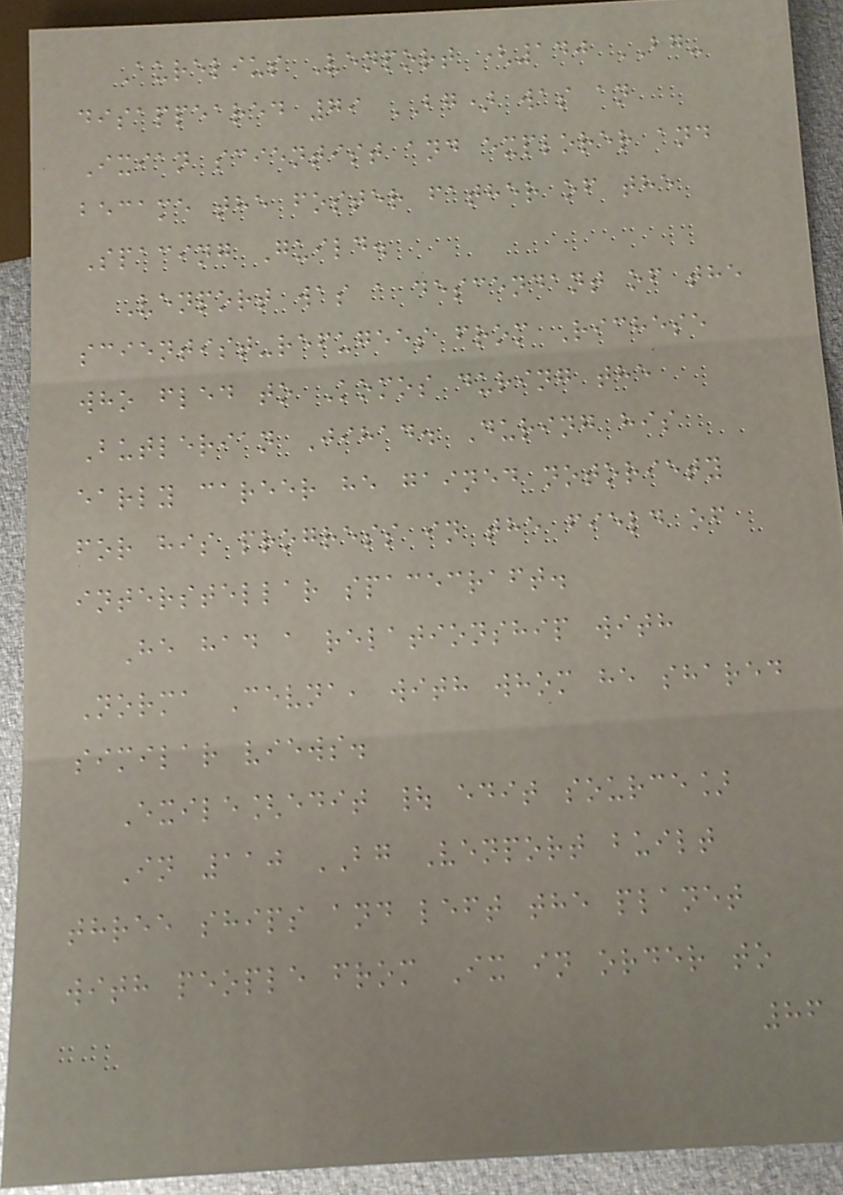Aurelius Venport (140 BG-
disappeared 79 BG) was an
Ixian scientist and explorer and
became the foster father of the
Spacing Guild.
Venport was a descendant of the
scientist-refugees from Richese
who fled to Komos during the
Butlerian Jihad. During his
early career he gained notoriety
for his progress in the field of
interstellar spacecraft.
He had a relationship with
Norma Cevna, with whom he shared
similar views.
Exile[edit | edit source]
In 110 BG Venport built
three ships and left the planet
with people from Ix in order to
86
